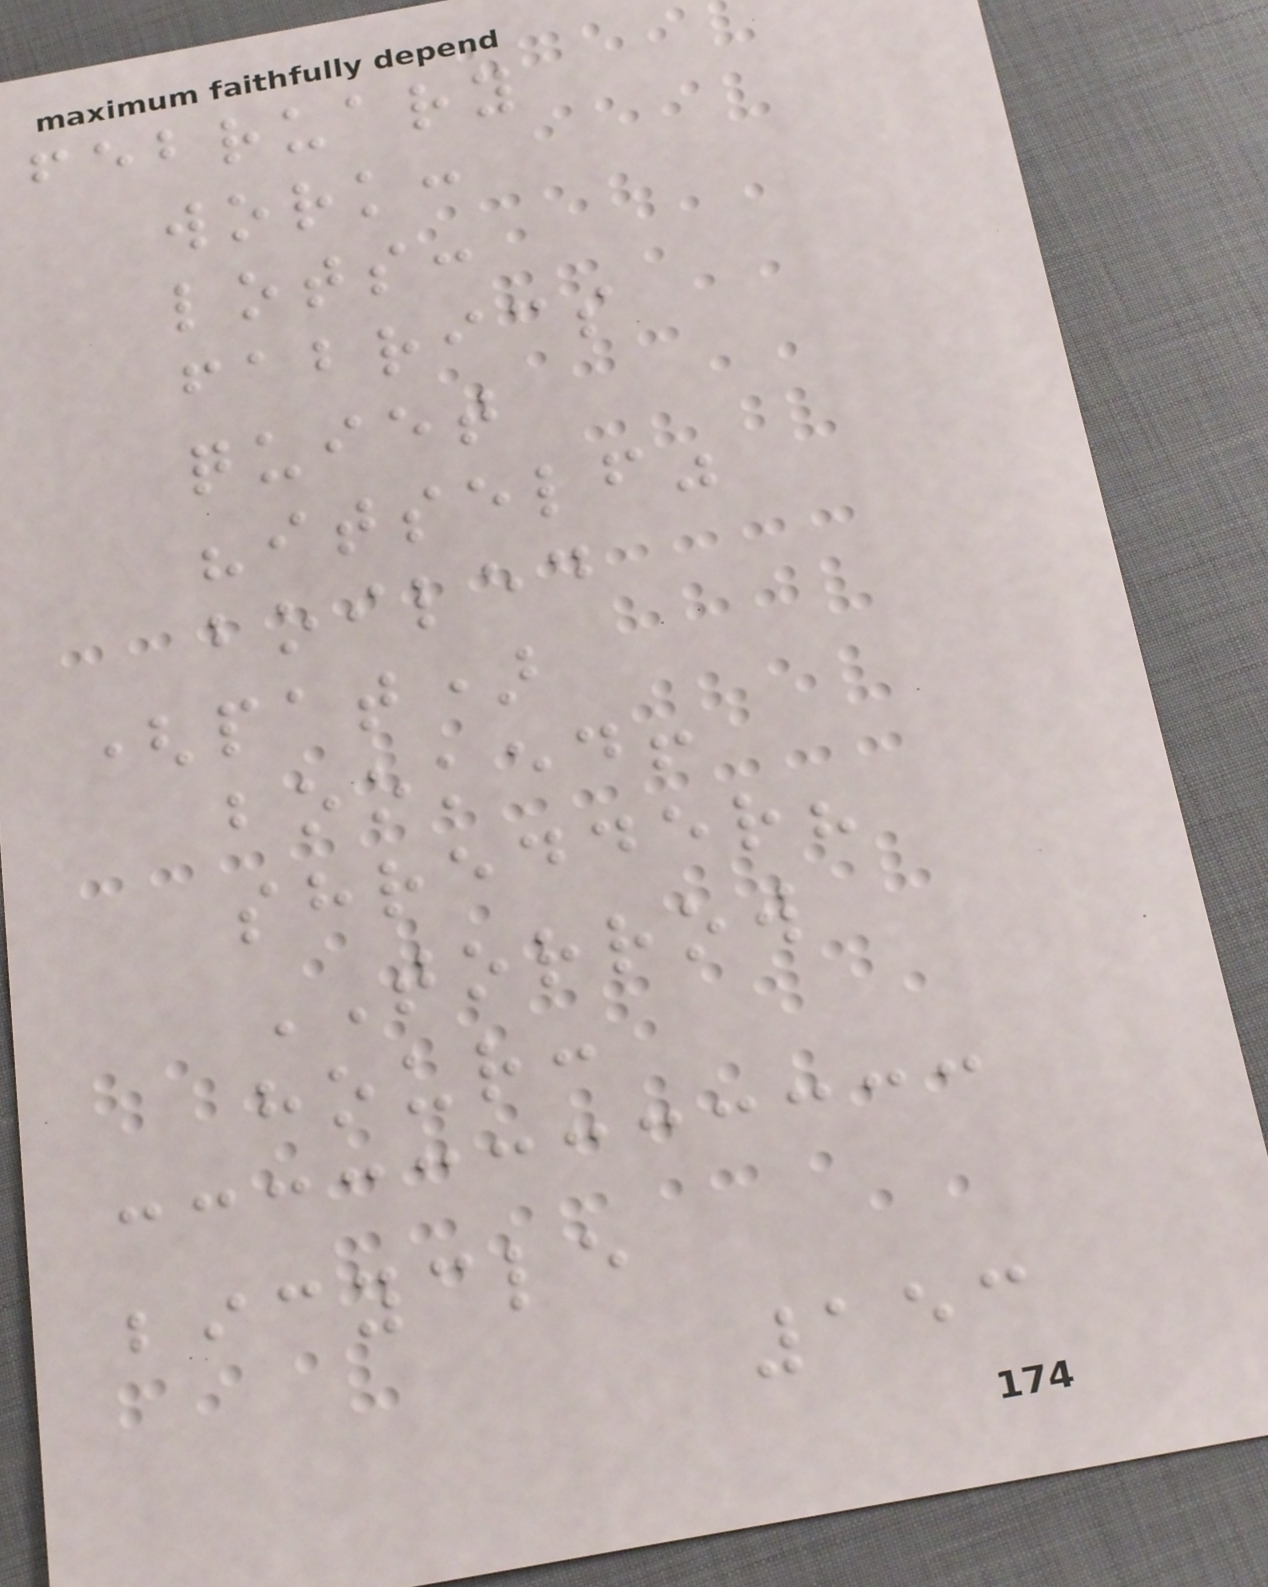february
work:
lots:
fabrics
quiet
"itself"
boiled
(pat)
booked!
shredder?
TORROW
hour:
bicycle
153
